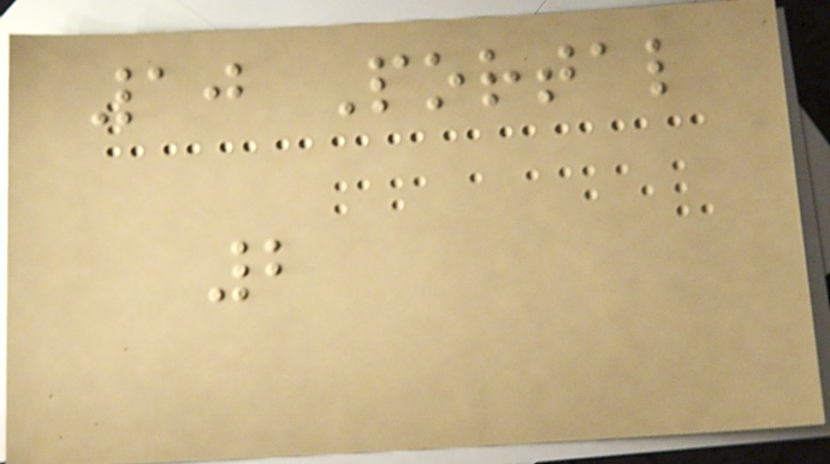10 Portal
2
